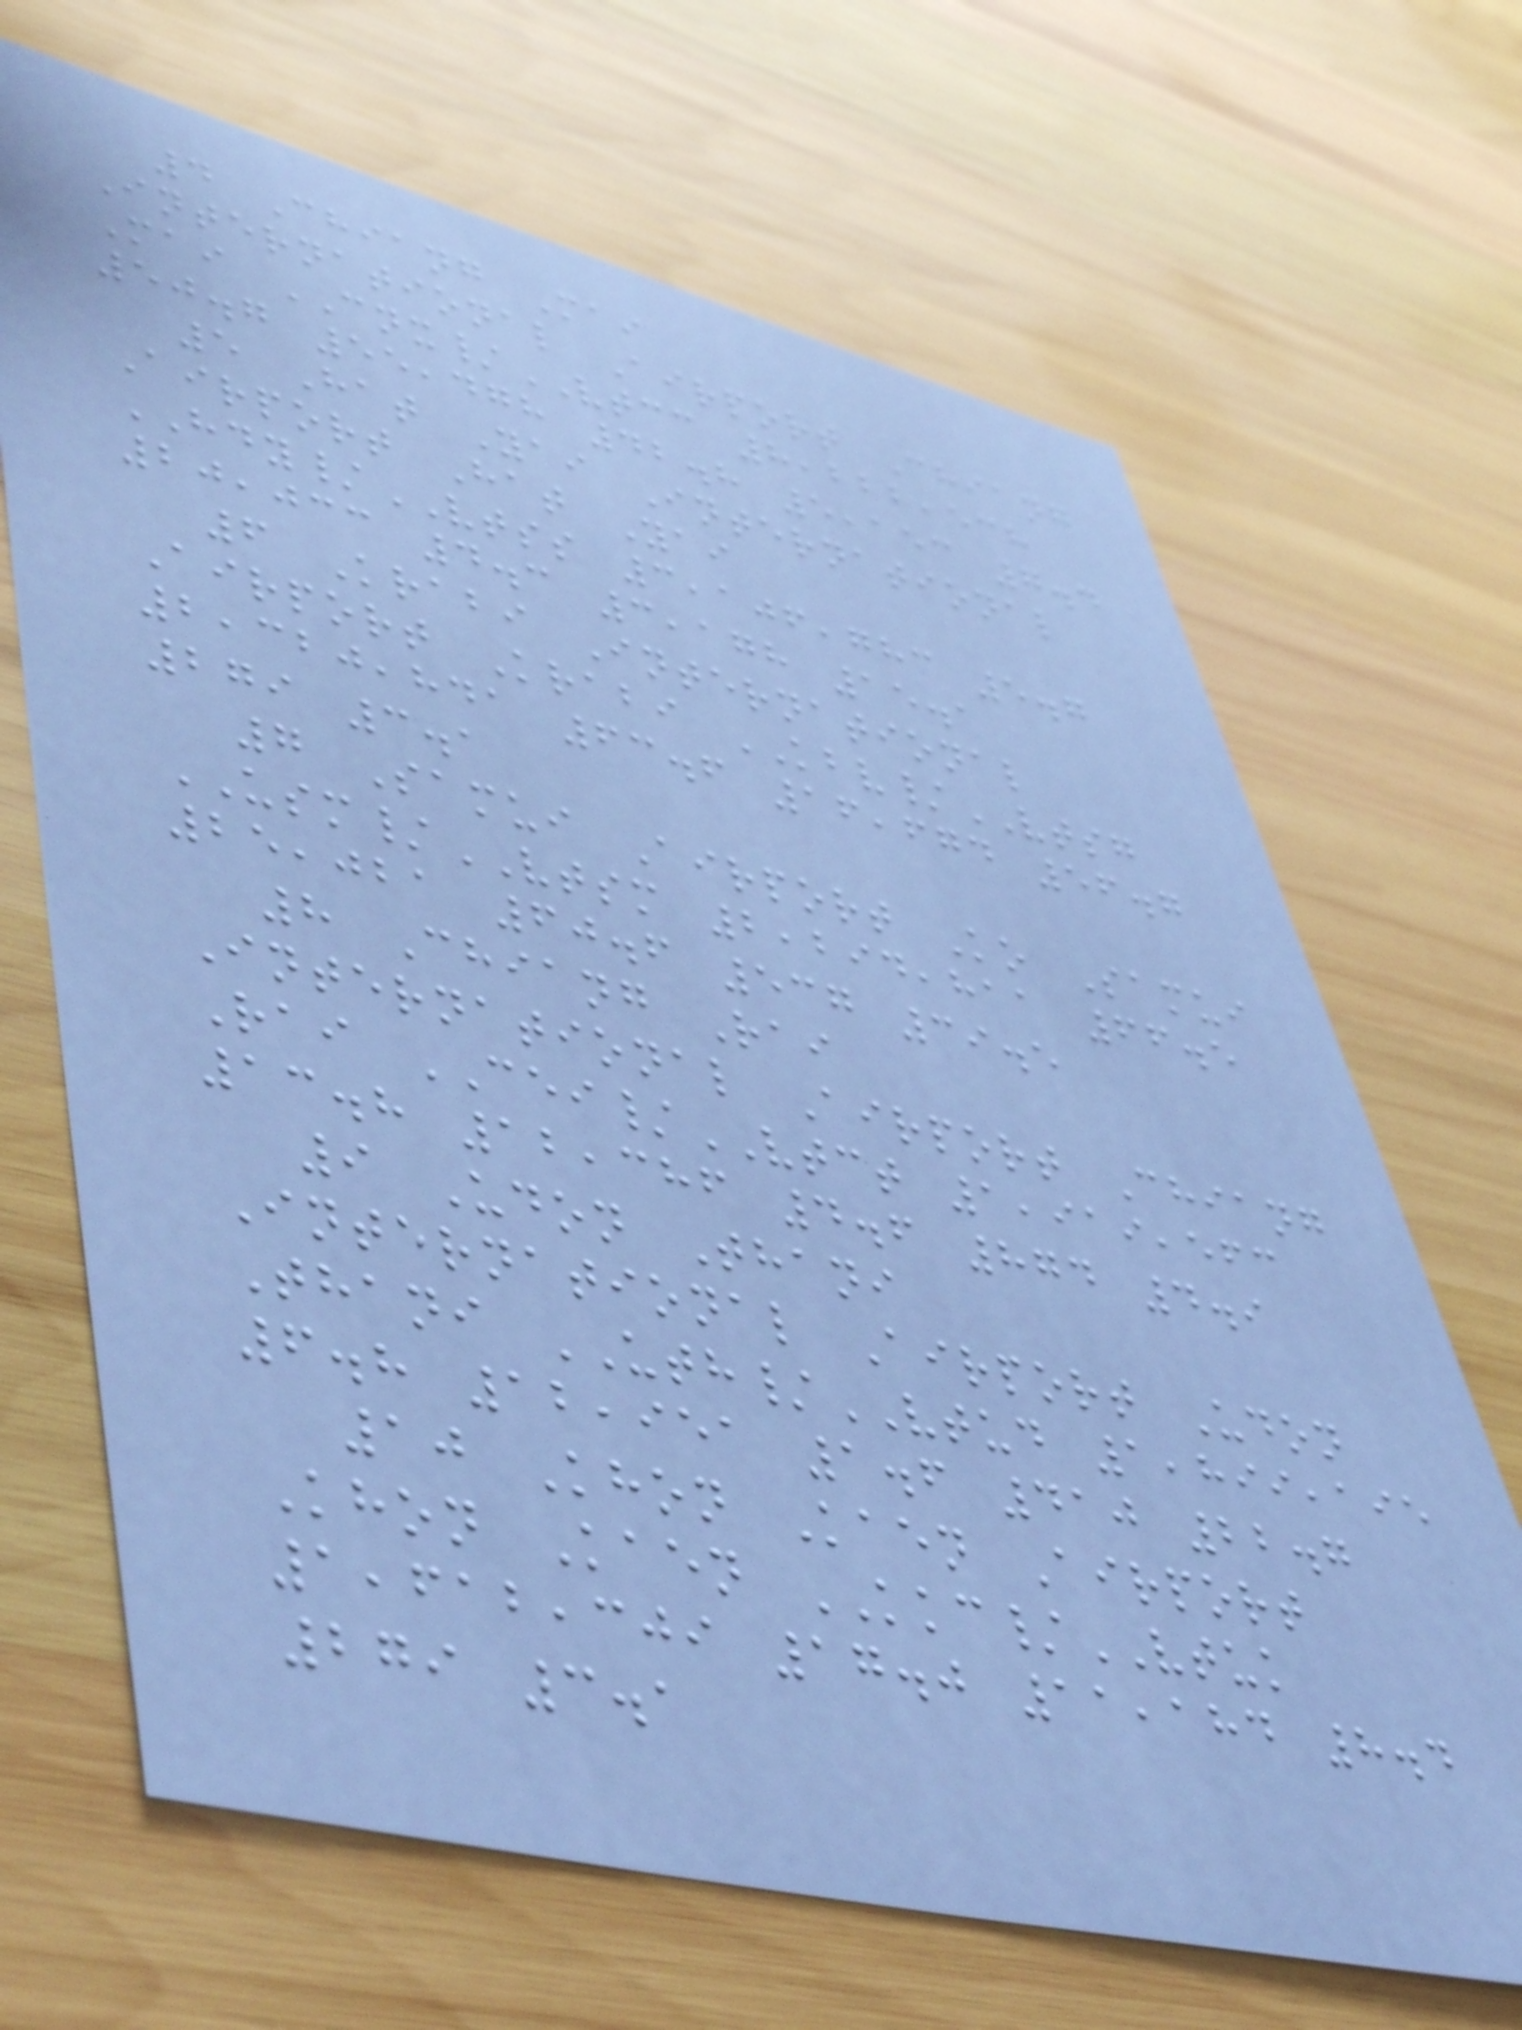4 Chiang Mai
International Airport Chiang
Mai CNX/VTCC 8,222,538
50.7 55,478 42.8 5,153 7.4
5 Hat Yai International
Airport Hat Yai
HDY/VTSS 3,106,783 5.7
20,033 4.3 3,178 15.1
6 Krabi International
Airport Krabi KBV/VTSG
2,320,841 63.6 16,674 56.7
279 3.1
7 Samui Airport Ko Samui
USM/VTSM 2,294,811 66.5
25,021 60.6 537 39.5
8 Chiang Rai
International Airport Chiang
Rai CEI/VTCT 1,919,563
13.8 12,386 4.6 874 4.9
9 Udon Thani
International Airport Udon
Thani UTH/VTUD 1,899,195
6.8 12,951 1.6 410 22.7
10 Khon Kaen Airport
Khon Kaen KKC/VTUK
1,612,309 17.0 11,184 8.4
279 3.1
